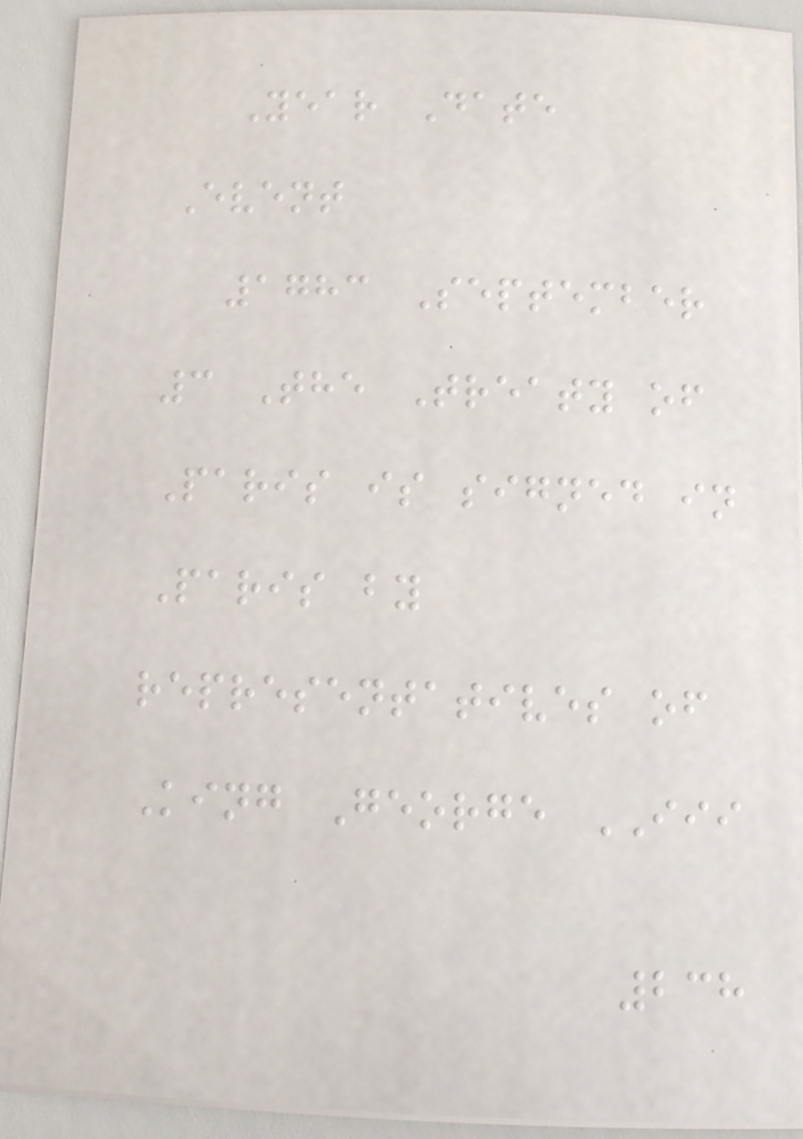Year Date
Event
1783 September
3 The Treaty of
Paris is signed in
Paris by
representatives of
King George III
238
